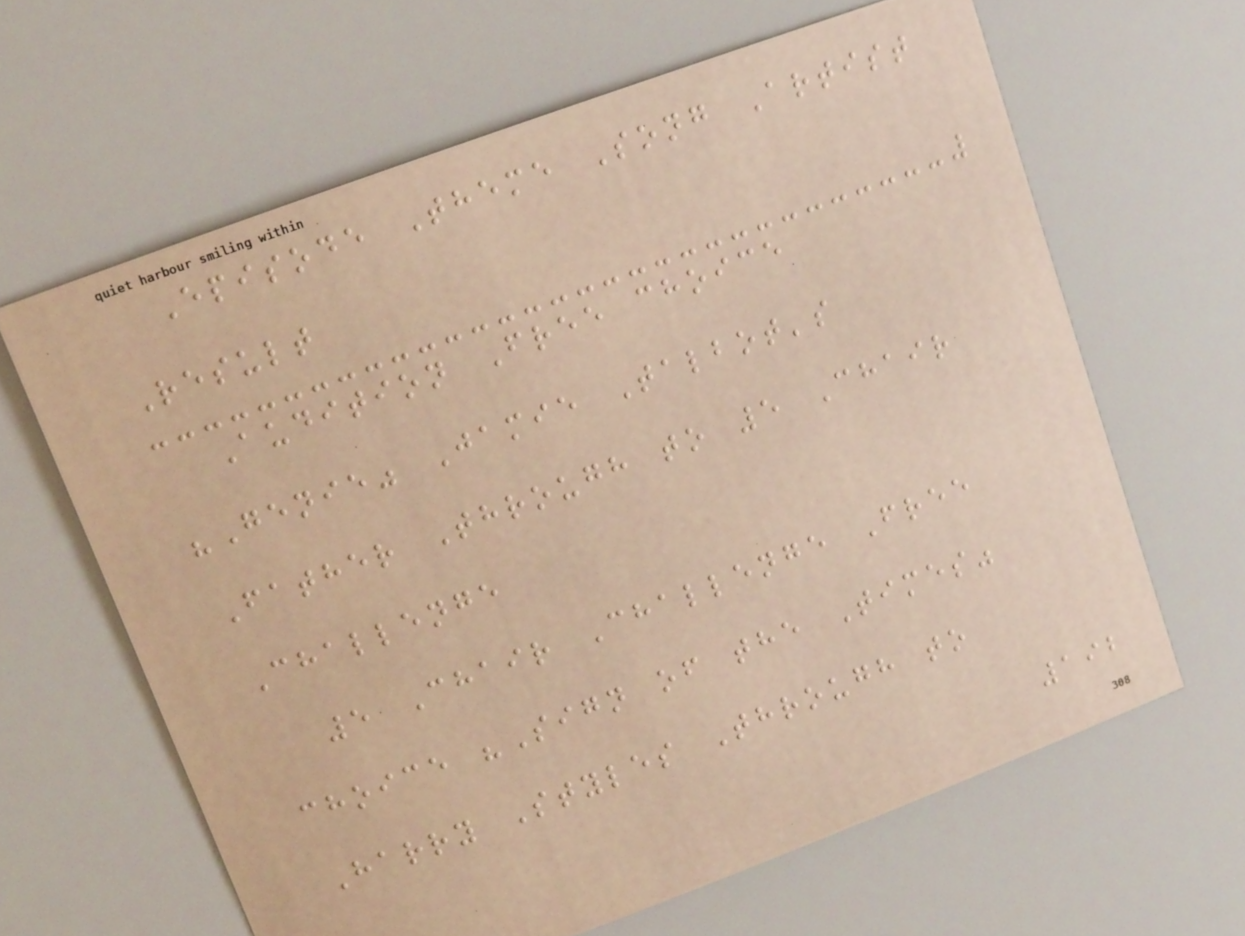Episode Theme Song Artist
Result
Audition Free choice
"Genie" Jamie Talbot's
Father Through to 5 Chair
Challenge
5 Chair Challenge Free
choice "Sign of the Times"
Harry Styles Through to
192
